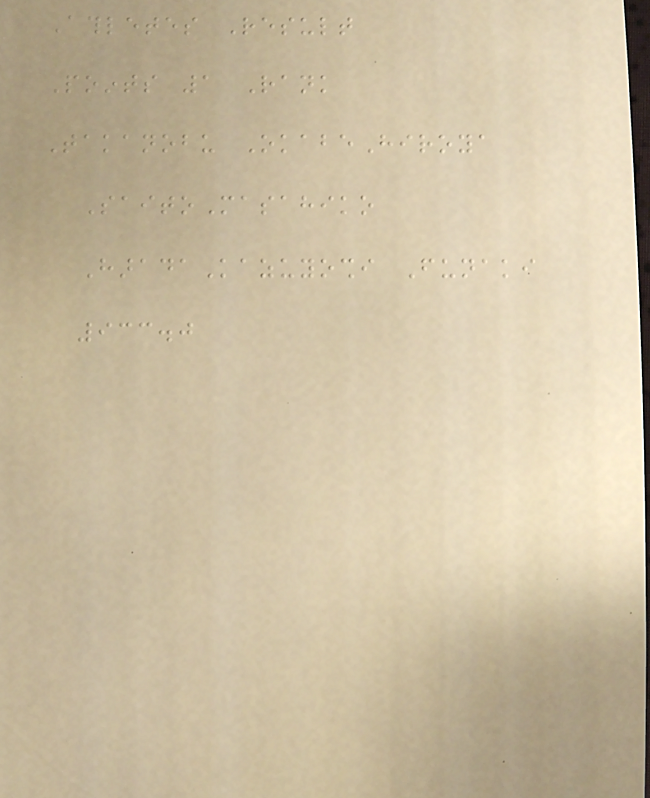Athletes Result
Points 1 Rank
Takanobu OkabeHiroya
SaitoMasahiko
HaradaKazuyoshi Funaki
933.0
